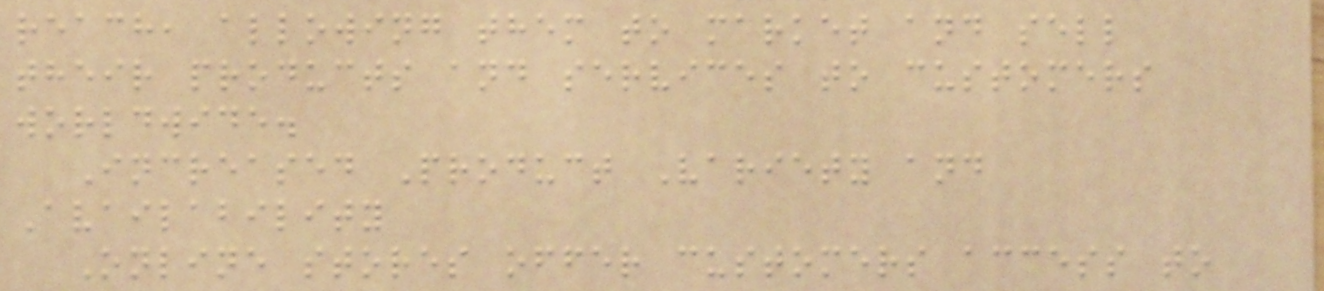reach, allowing them to market and sell
their products and services to customers
worldwide.
Increased Product Variety and
Availability
Online stores offer customers access to
